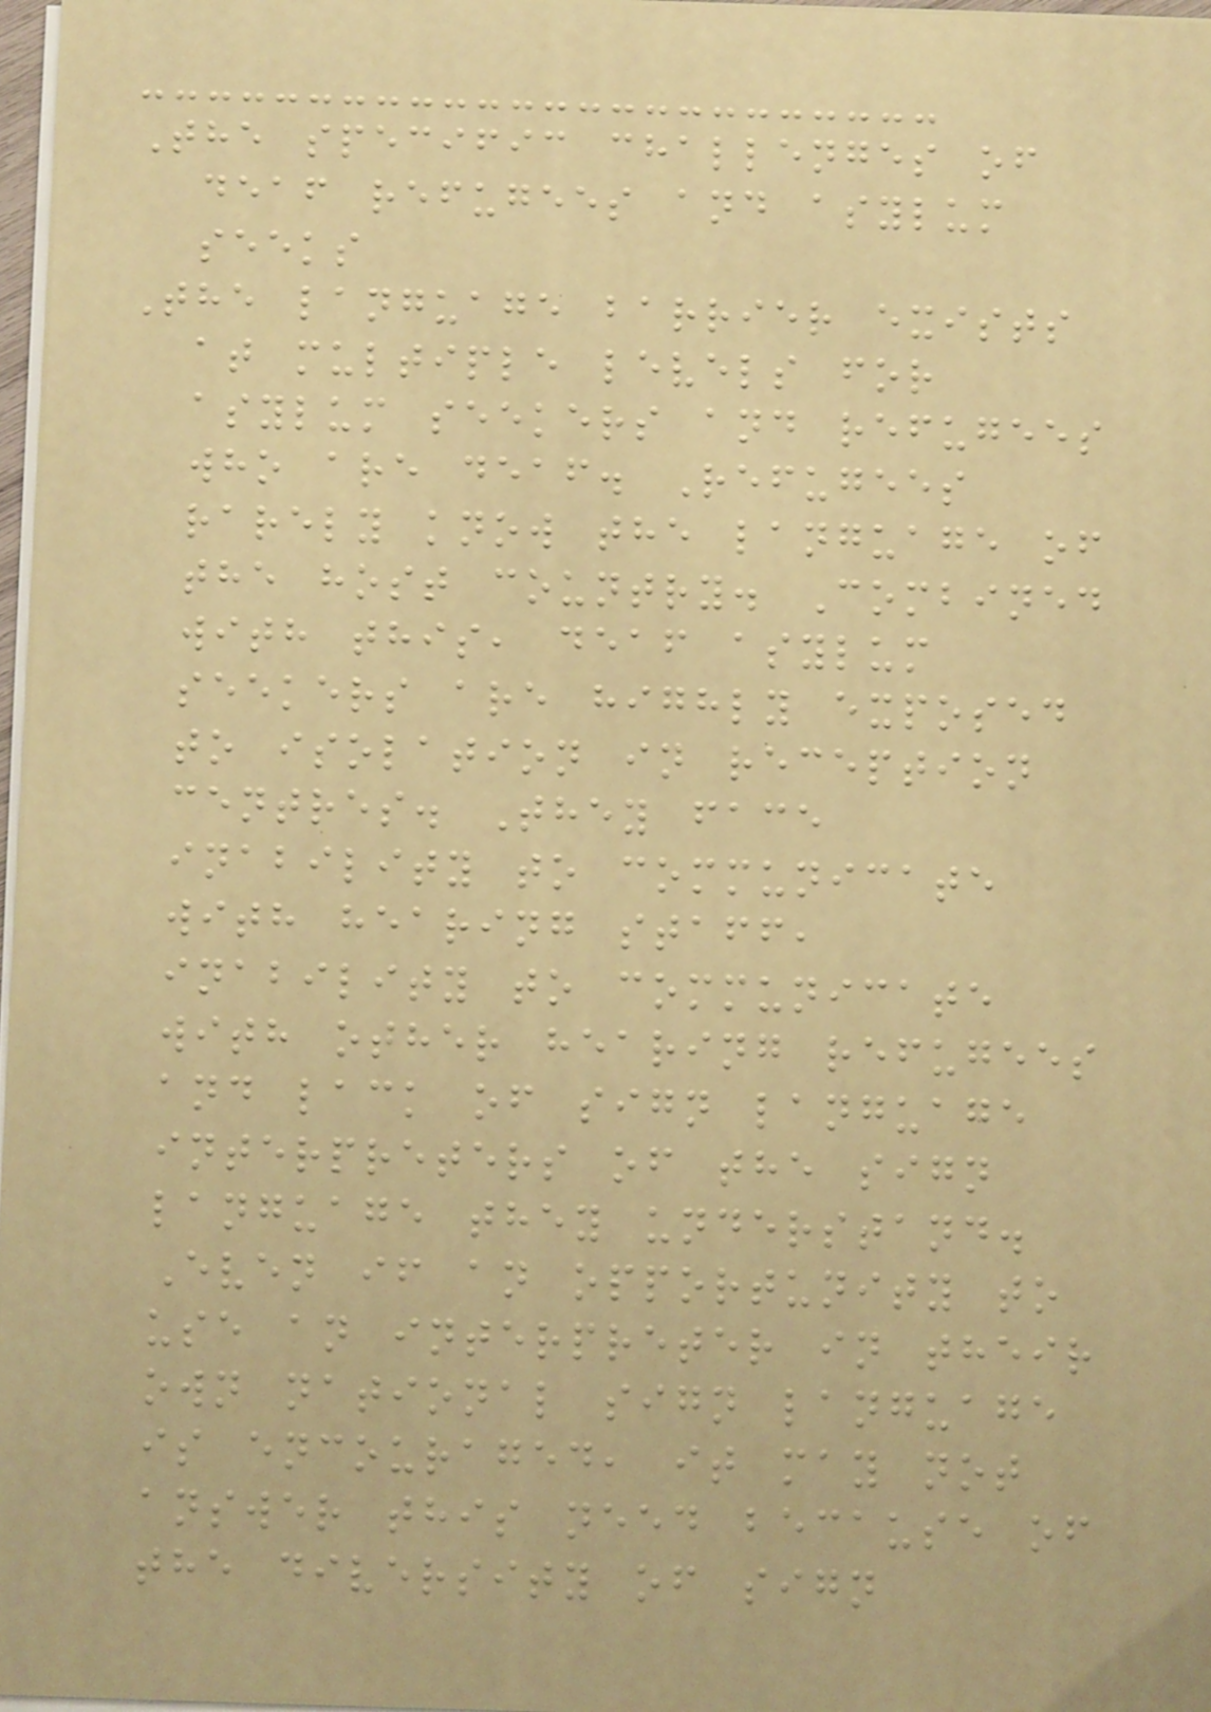The specific challenges of
deaf refugees and asylum
seeks
The language barrier exists
at multiple levels for
asylum seekers and refugees
who are deaf. Refugees
rarely know the language of
the host country. Combined
with this, deaf asylum
seekers are highly exposed
to isolation in reception
centres. They face
inability to communicate
with hearing staff,
inability to communicate
with other hearing refugees
and lack of sign language
interpreters of the sign
language they understand.
Even if an opportunity to
use an interpreter in their
own national sign language
is encouraged, it may not
answer this need because of
the diversity of sign
